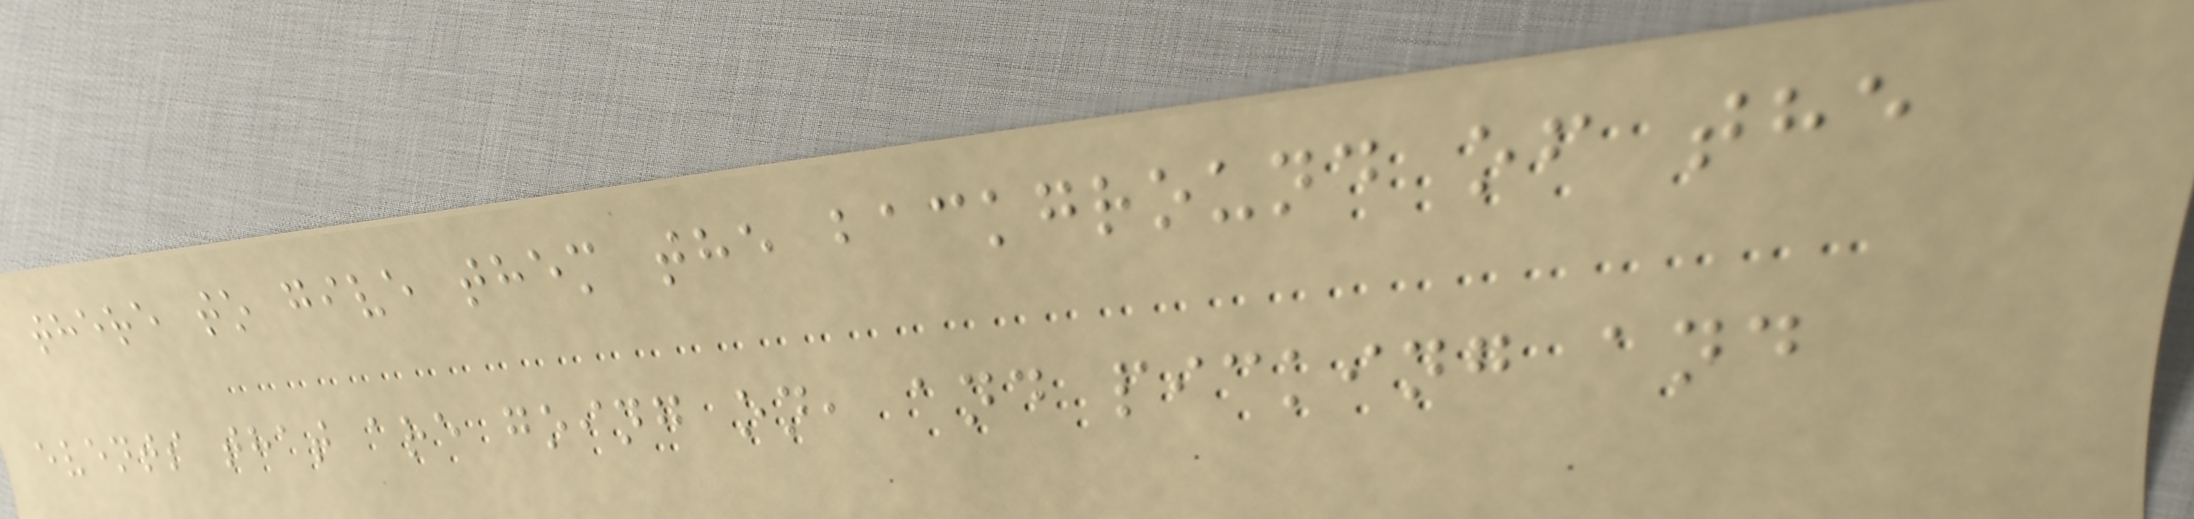there to give them the background of the
events that are going on, and picking and
